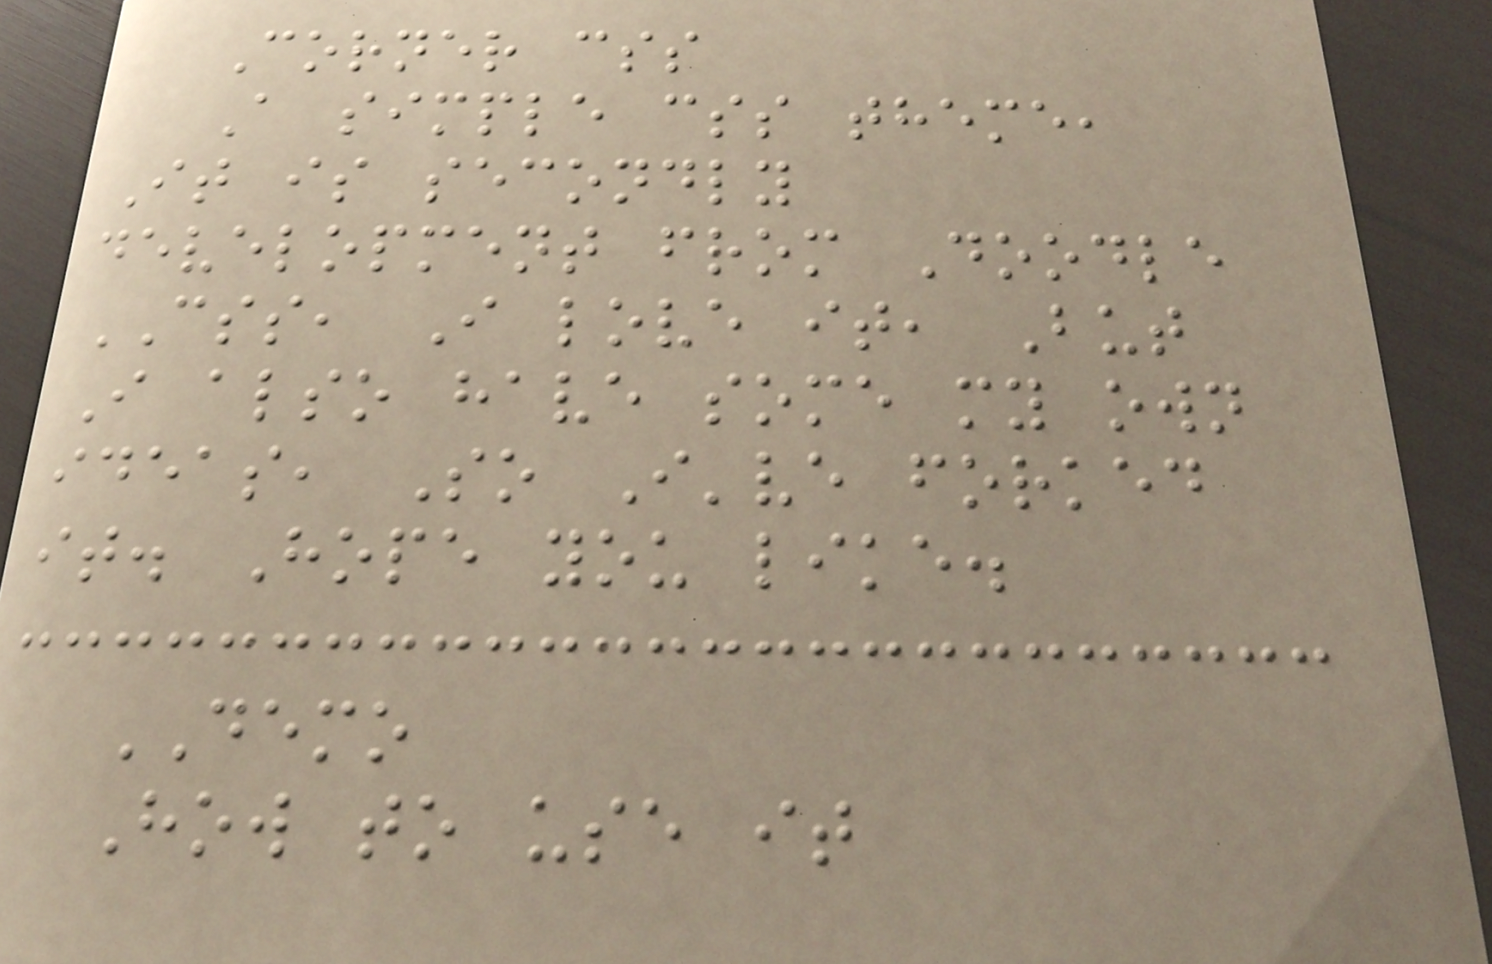Corner css
A simple css theme,
It is secondly
development from Doodle
CSS, I love it, But
I also have some my own
ideas, So I've forked
it. Hope you like.
DEMO
How to use it
